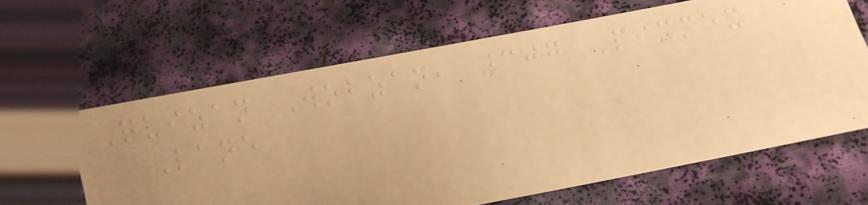Quizan Wobzan, 307 Pixmex
Lane
